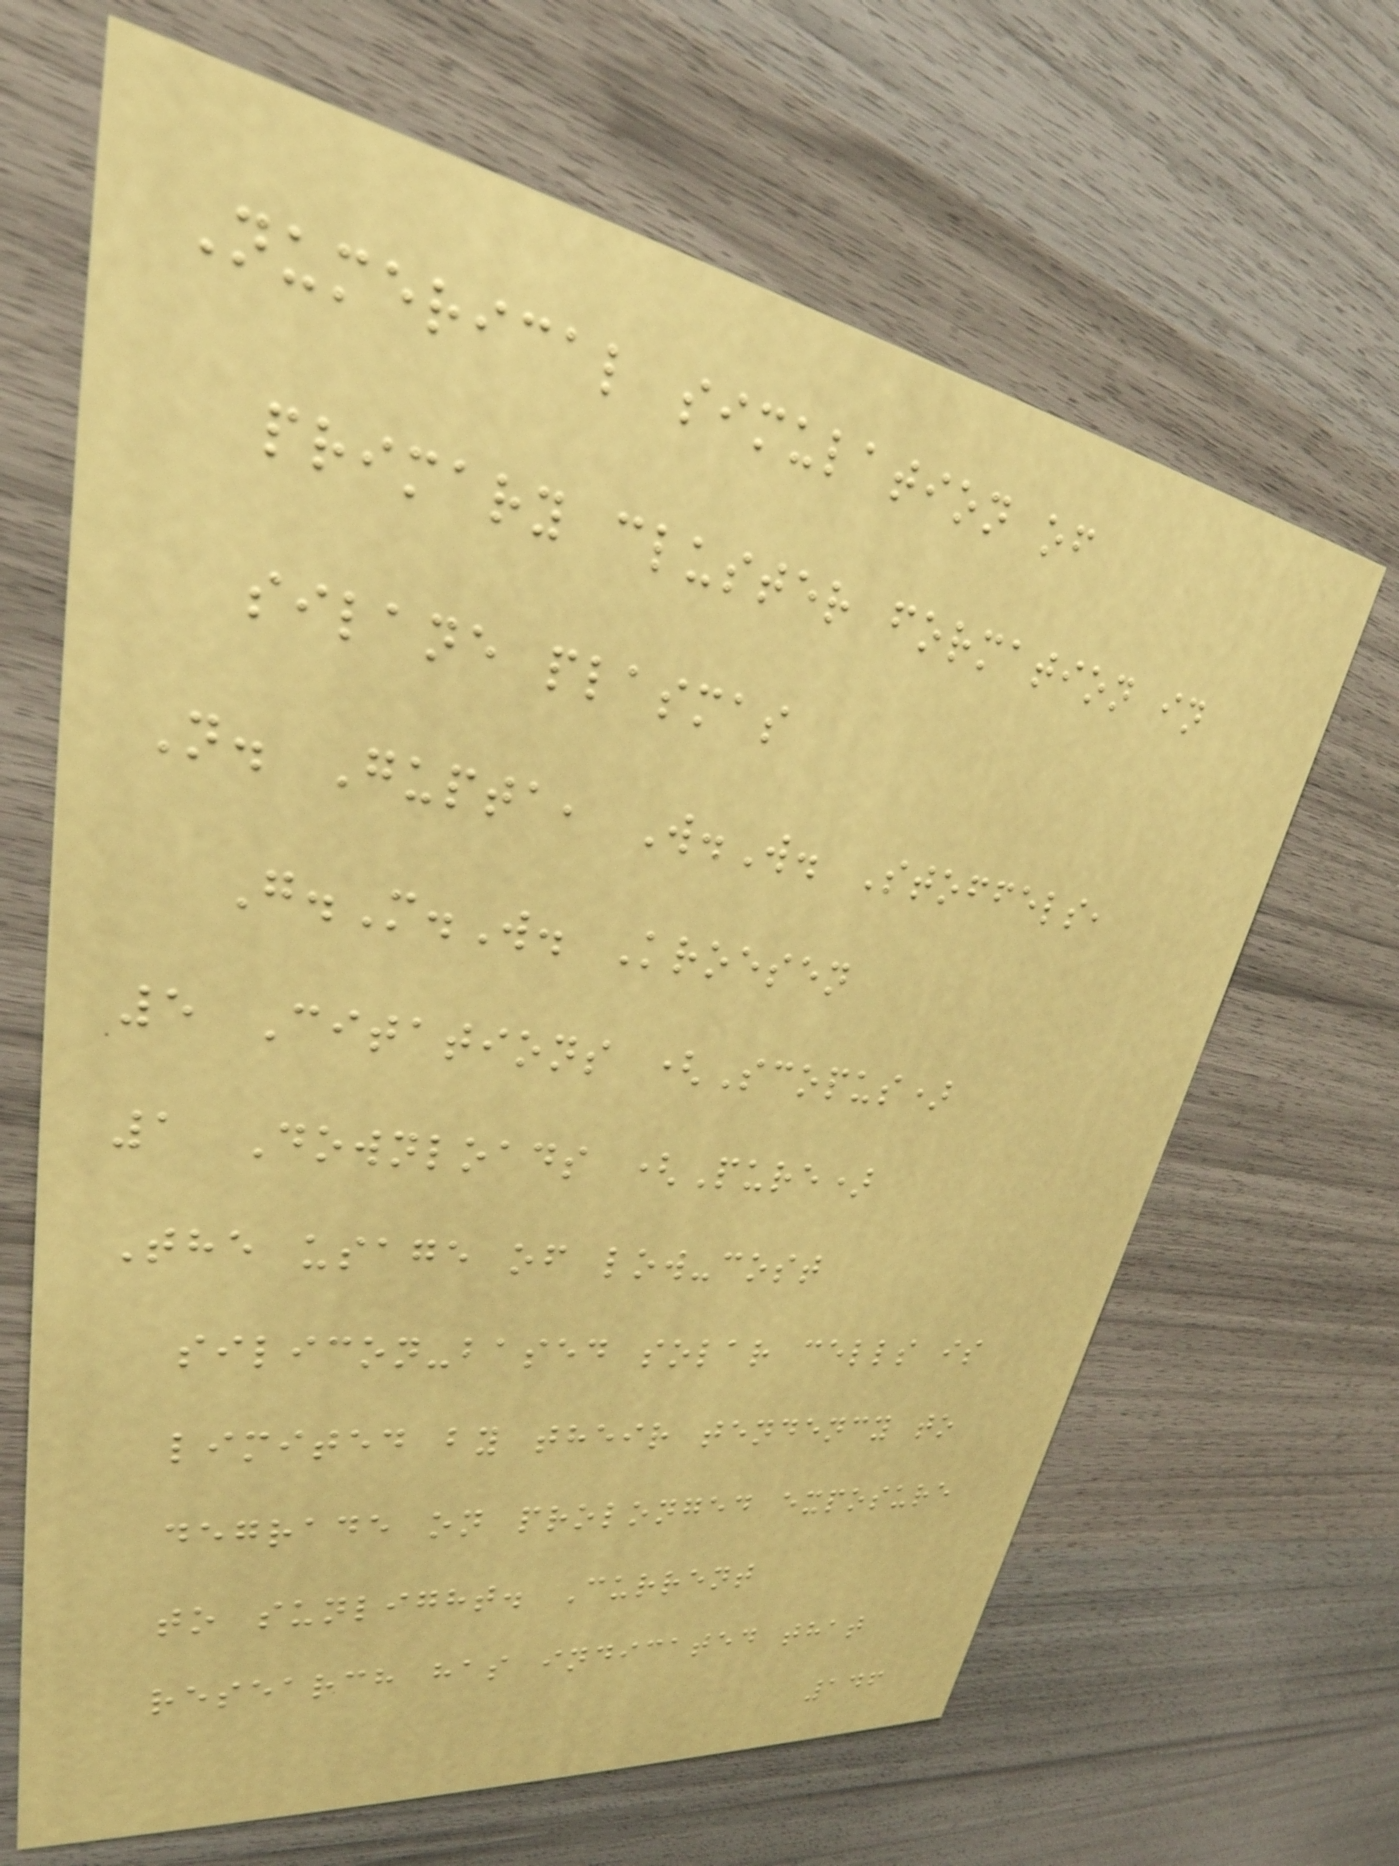Numerical simulation of
primary cluster formation in
silane plasmas
N. Gupta, W.W. Stoffels,
G.M.W. Kroesen
5 Citations (Scopus)
1 Downloads (Pure)
The usage of low-cost
silicon-based solar cells is
limited by their tendency to
degrade on prolonged exposure
to sunlight. Current
research has indicated that
146
